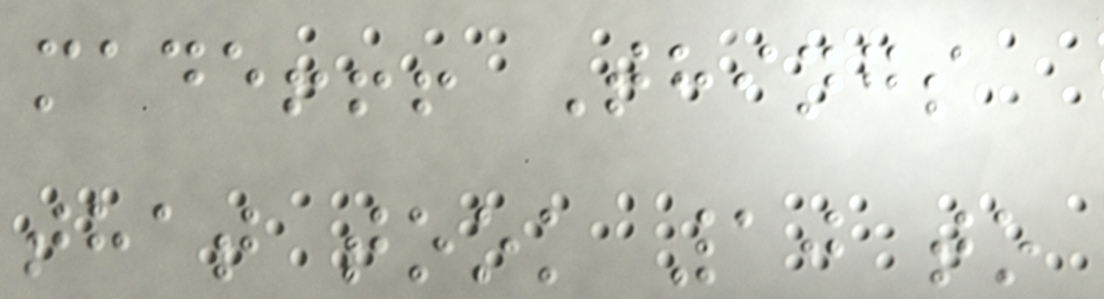made!!! Things
that took 10 to
